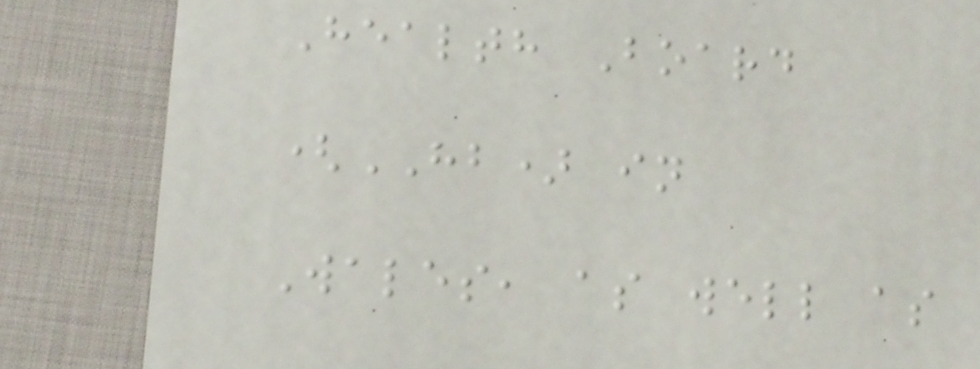Health Board
(HB) in
Wales, as well as
